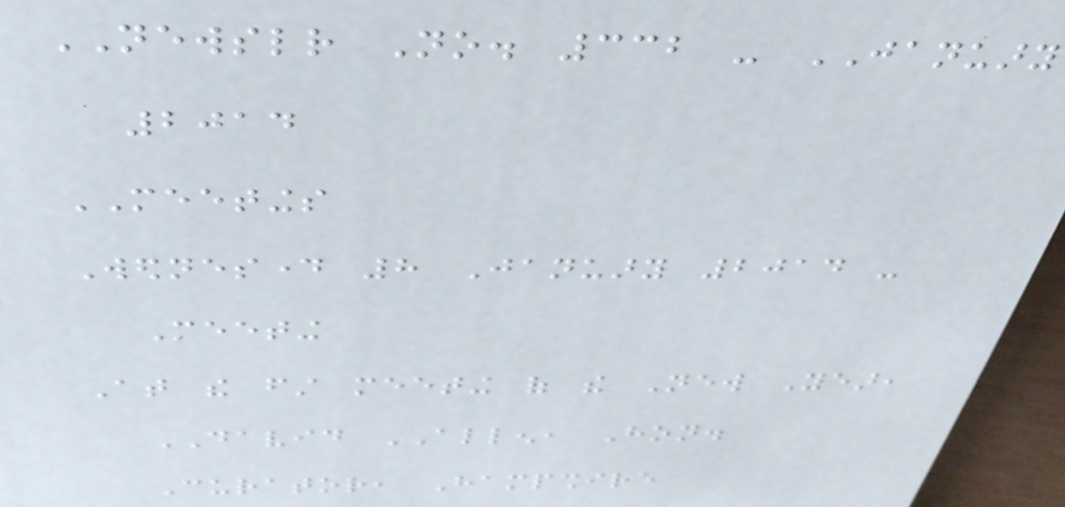NEWSLETTER No. 332 - JANUARY
2014
MEETINGS
Wednesday 8 January 2014 -
Meeting
At the first meeting of the New Year,
DAVID ALLEN, Hon.
Curator, Hampshire
